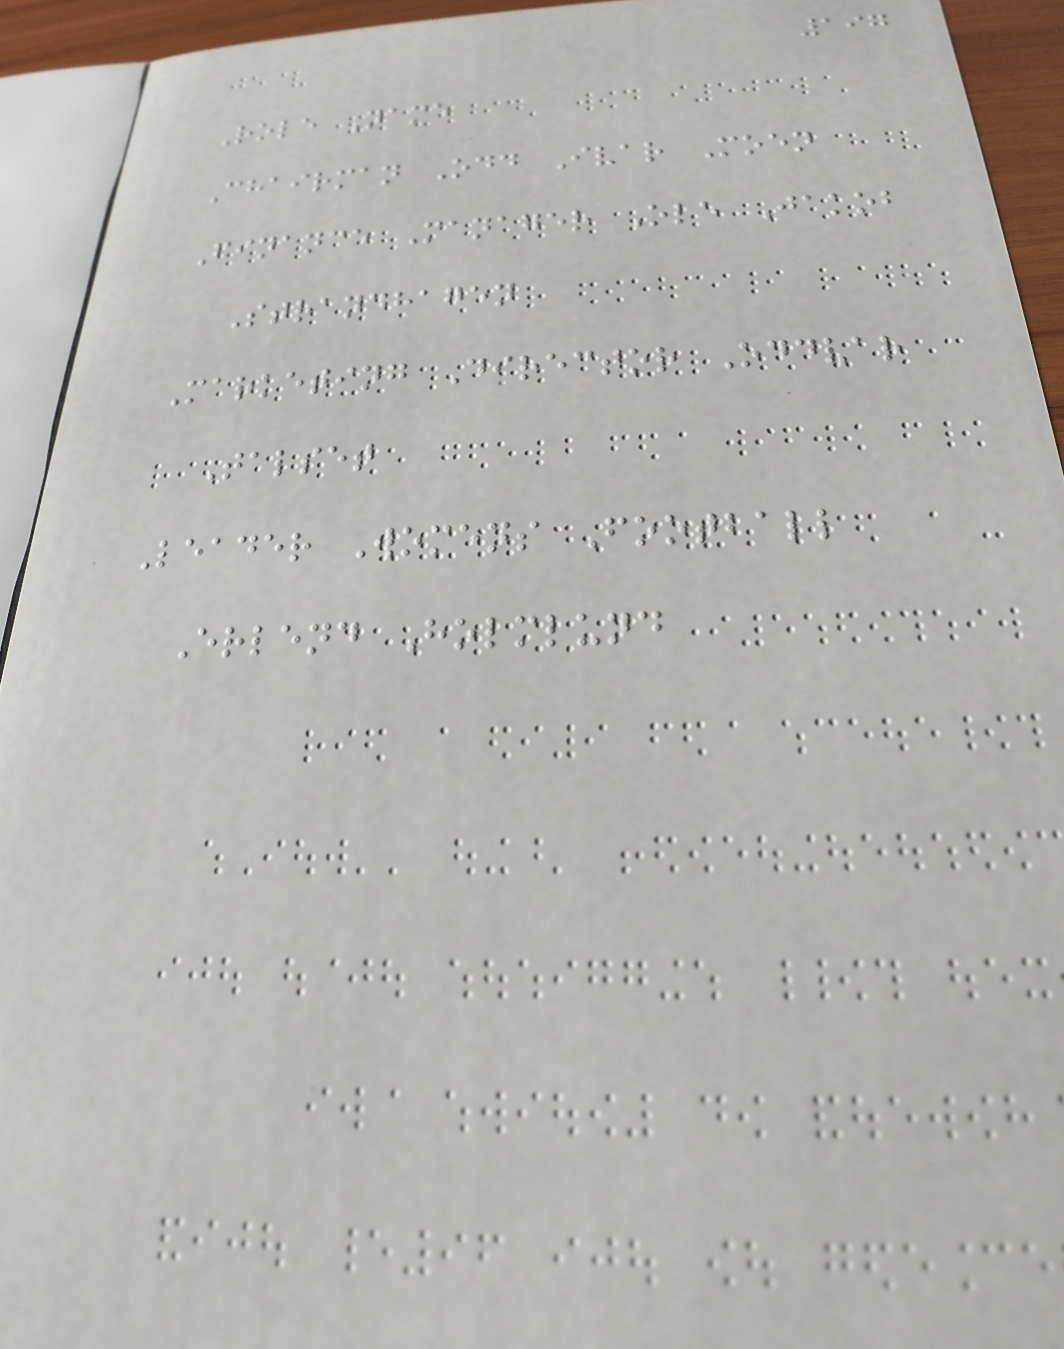197
Role Name
Chairman Odd Ivar Moen
Finance Manager Ole Jakob
Strandhagen
Marketing Director Oddvar
Talset
Leader Womens Football
Erlend Holmlund
